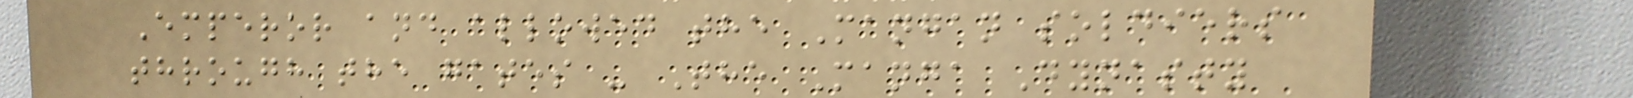Emperor and allowed the Mangan soldiers
through the gates - The Manga Dynasty
